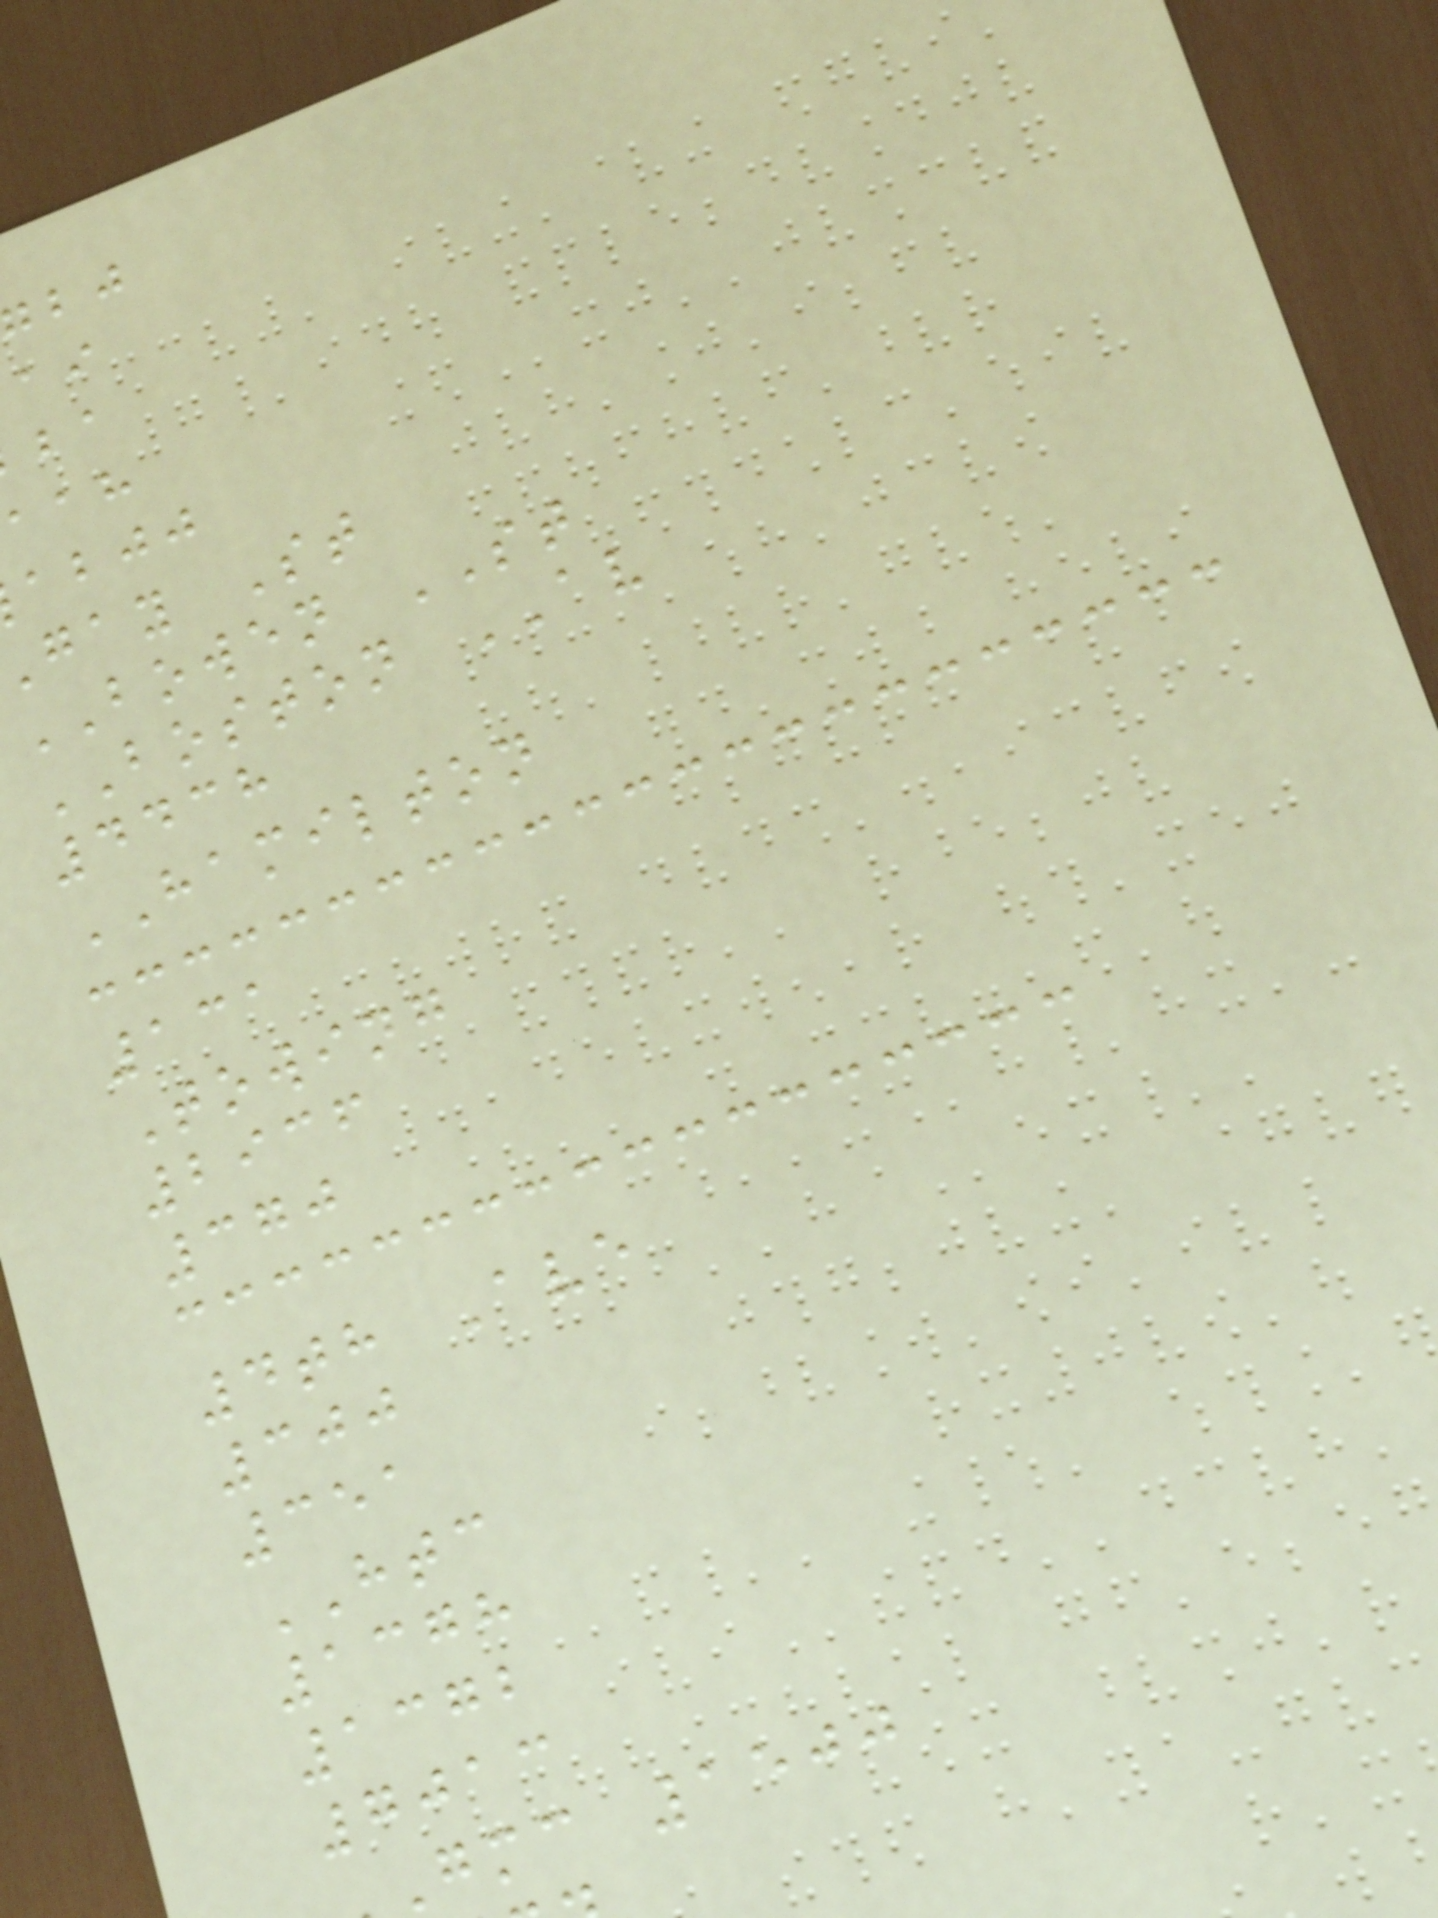abjj
gay St
BOWEN ST
BOSTON AV
4438
HAMILTON
131
Towing
2936
370
4th Ave
300
351
HTC
1378
1372
7013
gmc 1500
